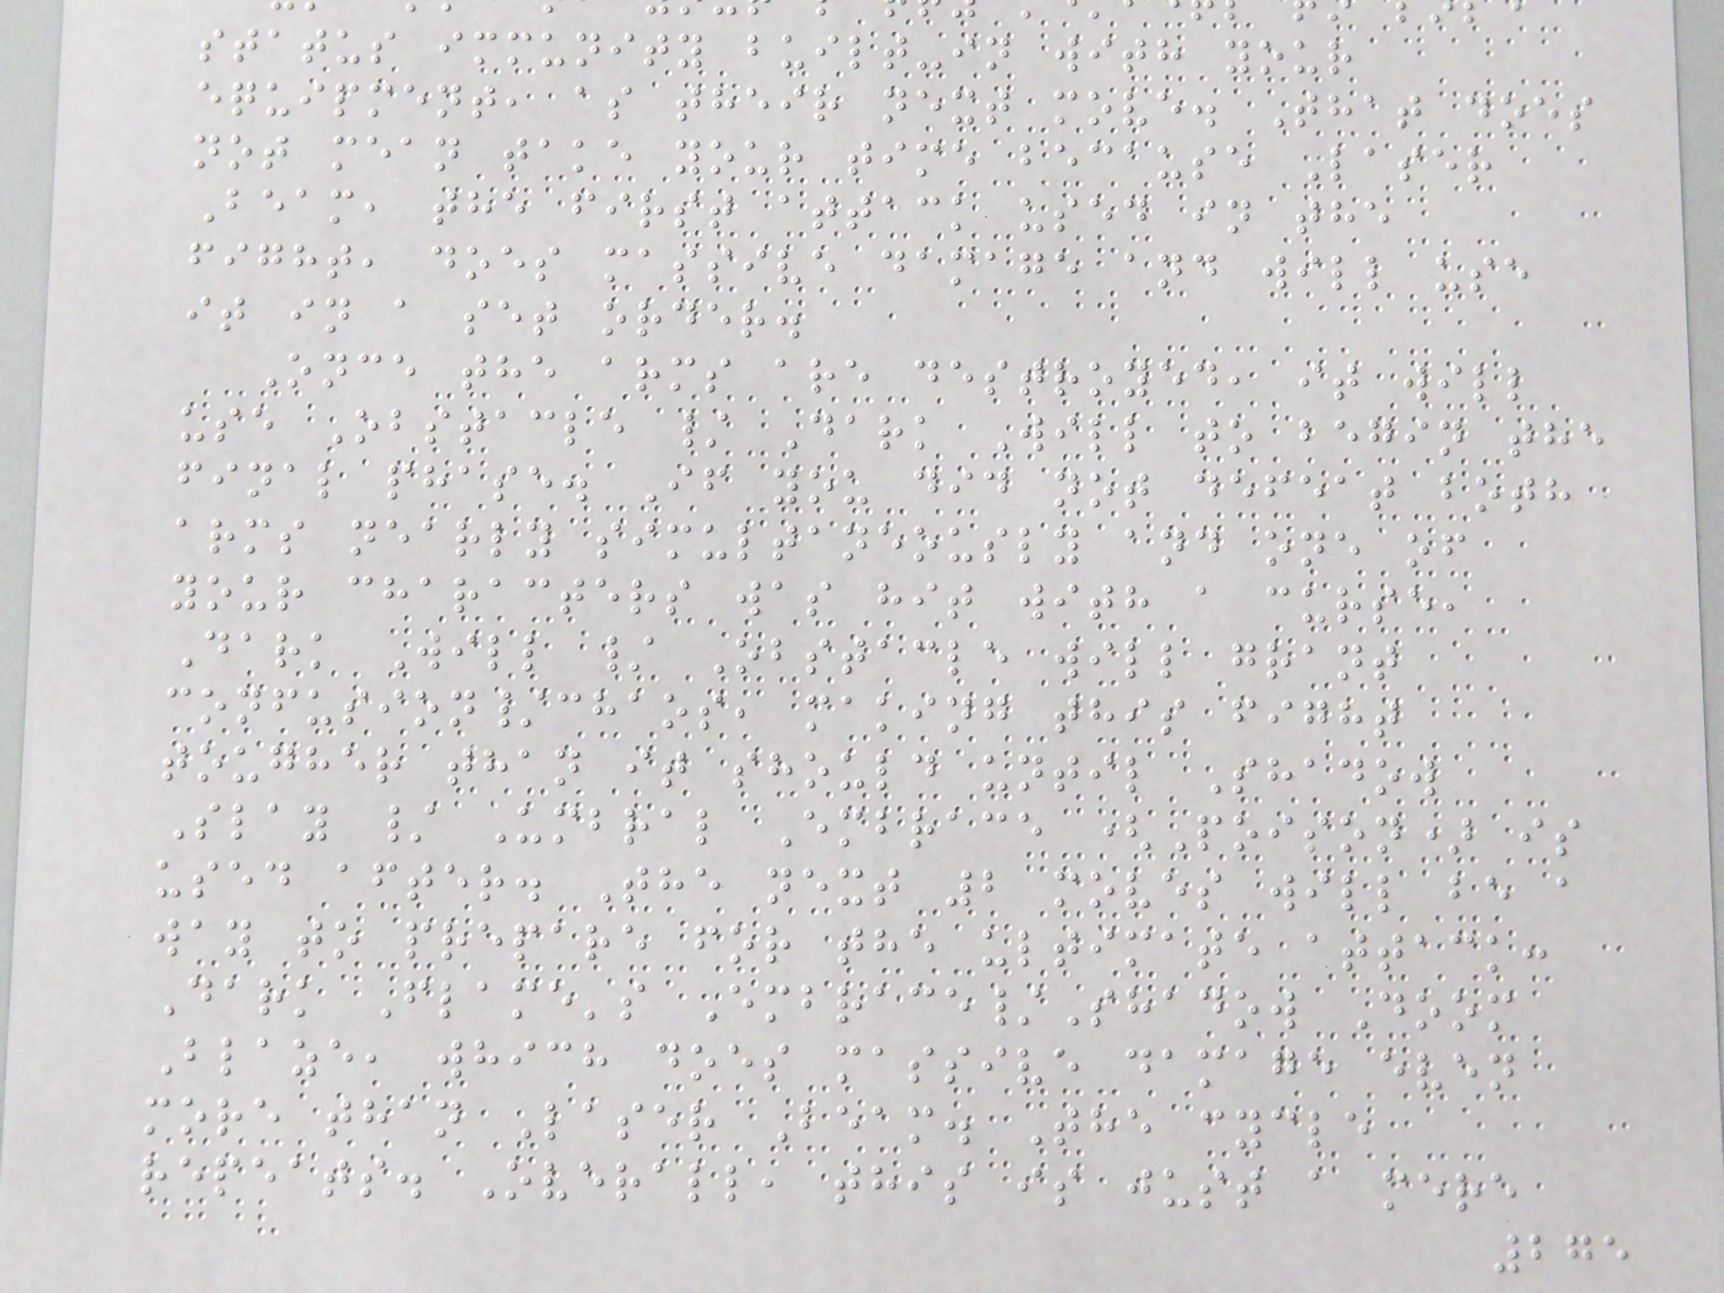status immunity built-in with your
equipment, as their next move. That does
not mean take your time because Laser
Beam, the first attack used in the
fight, does massive damage and will use
it in a set order.
Once the arms are destroyed, it will
use Obstacle / Dark Will to begin the
final phase. If you did not defeat both
arms nearly simultaneously and one of
your characters was hit with a curse,
Dark Will / Obstacle will grant
confusion/chaos, making this fight
tougher than it should until Shadow
Slay / Umbral Embrace (Poison) is
used after. The next 2 moves will be a
way to prepare for the ultimate attack:
Dark Flame's Embrace/Shadow Doom
Blaze, which does massive damage even
more than Laser Beam. The cycle
repeats. Overall, this is just a mere
275
